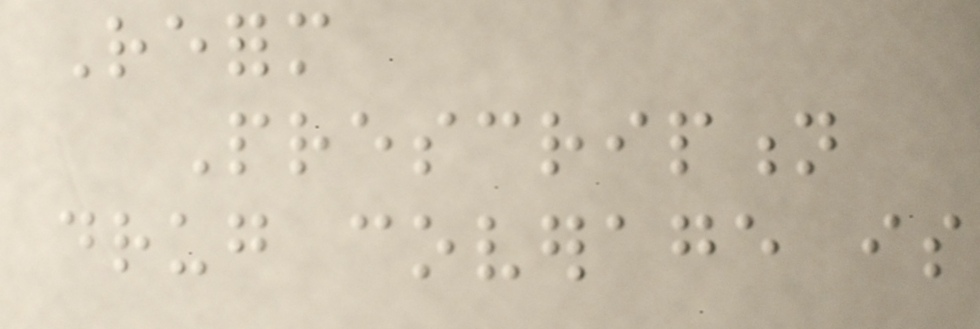Reform
Prescription
drug coverage is
